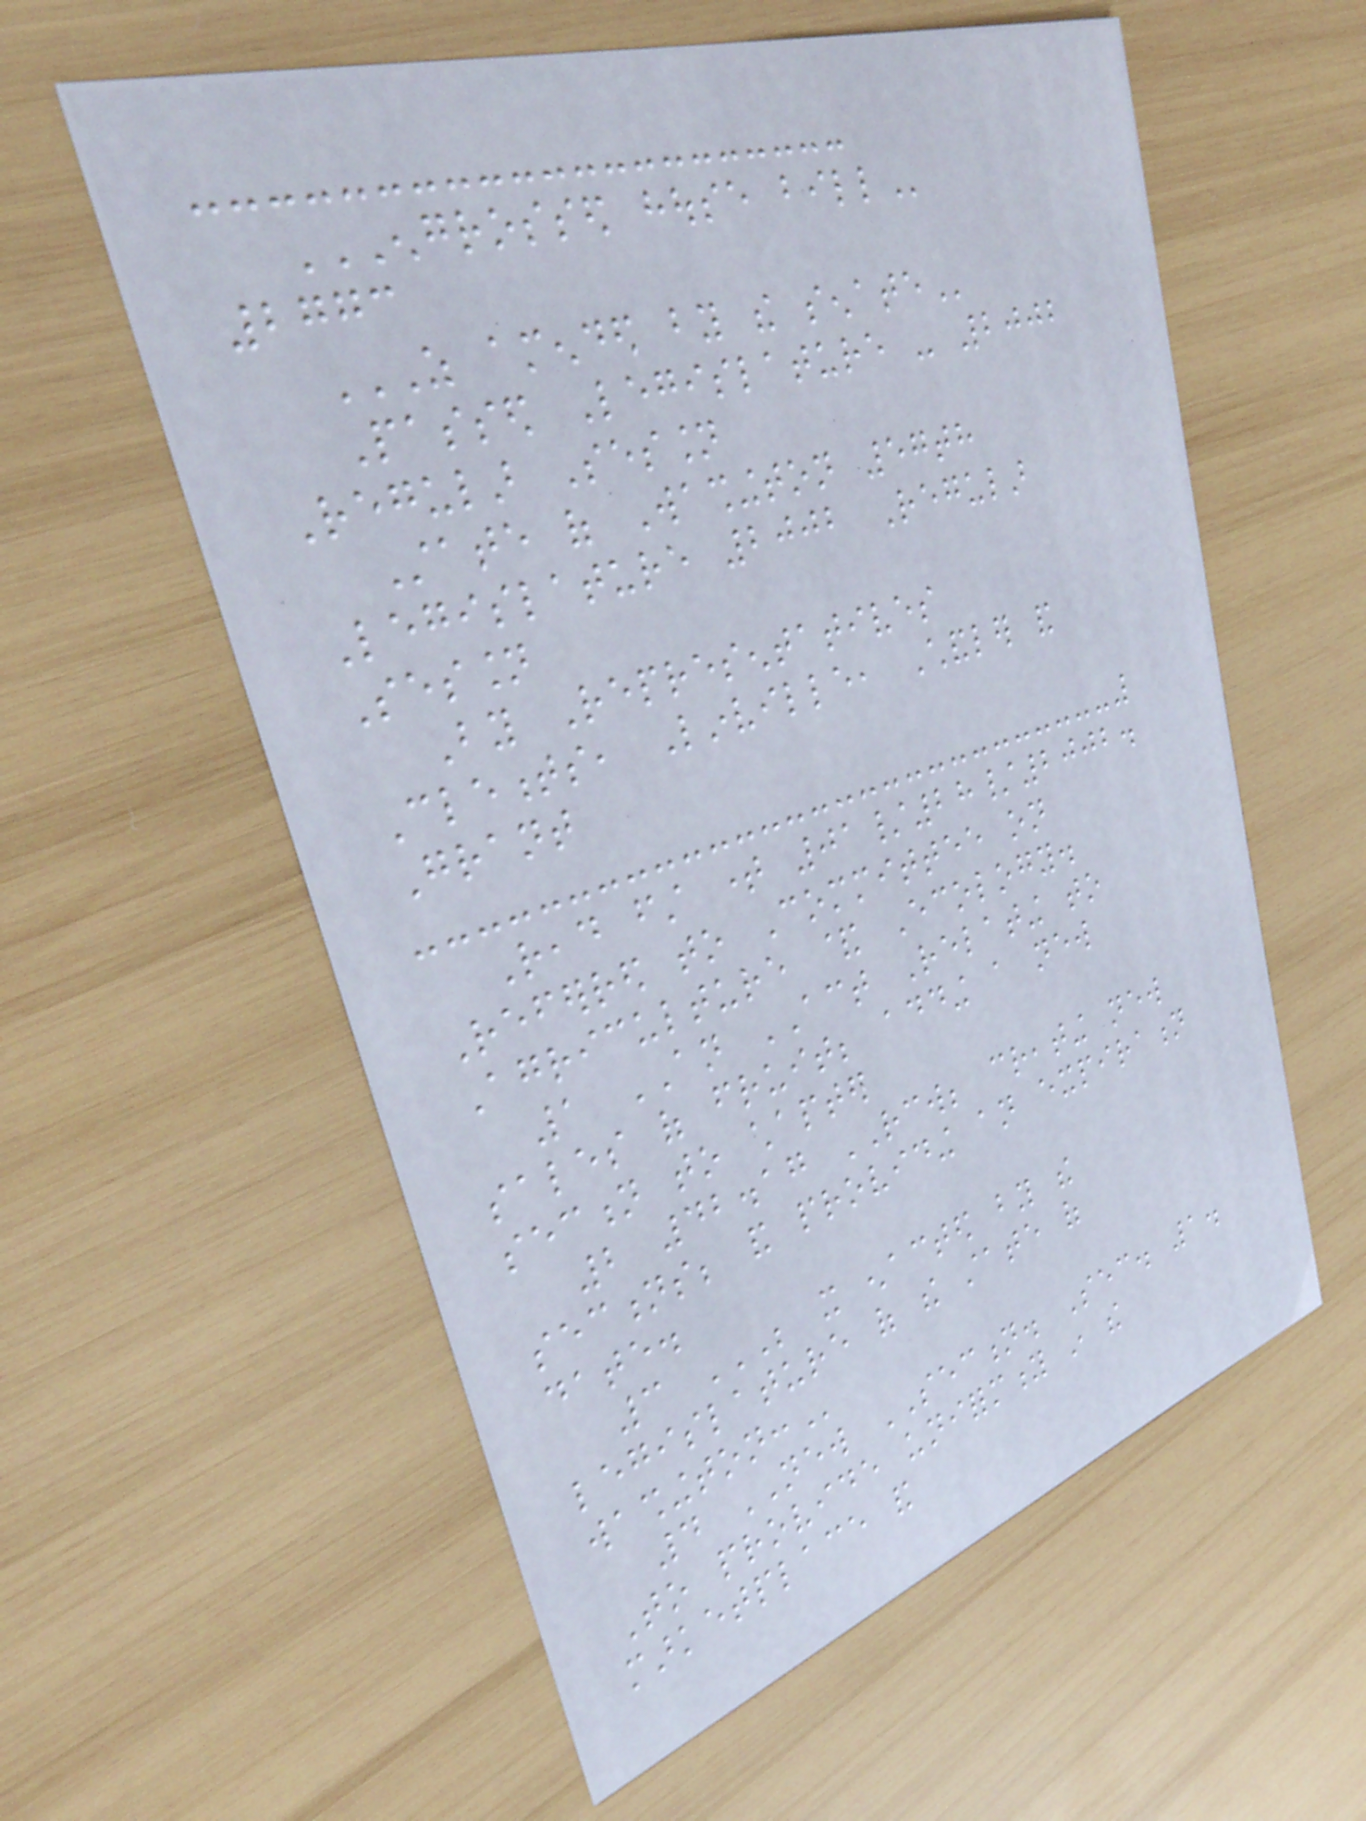ENGROSSED HOUSE BILL
2773
AS AMENDED BY THE SENATE
Passed Legislature - 2002
Regular Session
State of Washington 57th
Legislature 2002 Regular
Session
By Representatives
Clements, Linville, Chandler and
Grant
Read first time 01/28/2002.
Referred to Committee on
Agriculture & Ecology.
1 AN ACT Relating to
sales of fruit; adding a new
section to chapter
2 42.17 RCW; creating new
sections; and providing an expiration
date.
3 BE IT ENACTED BY THE
LEGISLATURE OF THE STATE OF
WASHINGTON:
4 NEW SECTION. Sec. 1.
To provide uniformity in the
marketplace and
